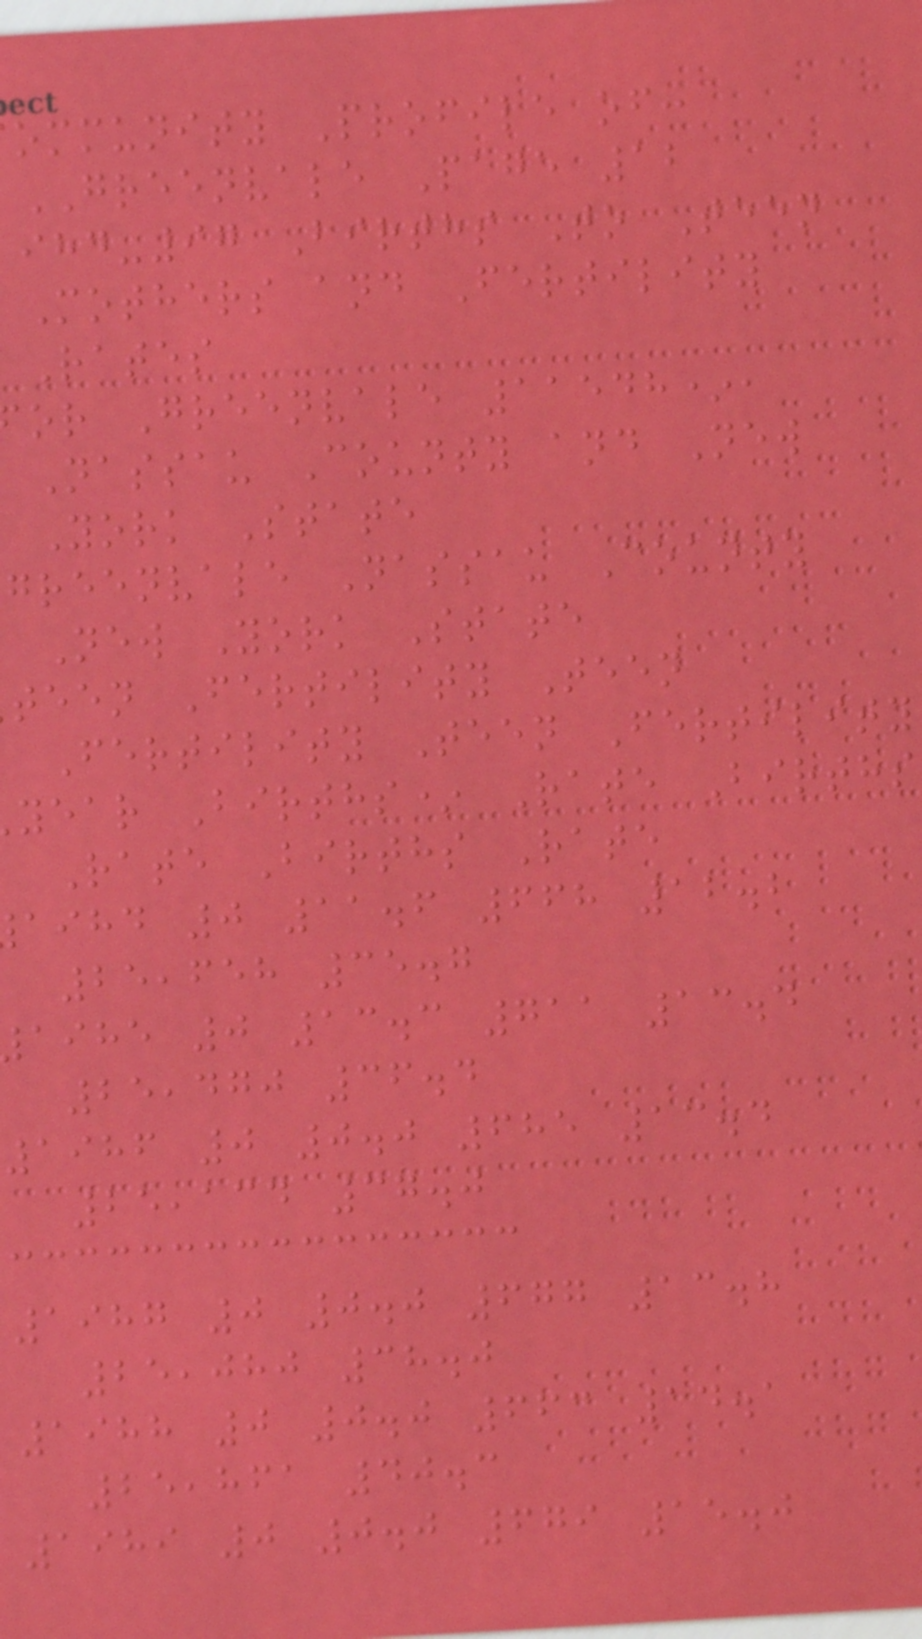ommunity Profile of:
GREENVALE Page 12
-97 Births To Teen
Mothers and Fertility
Rates
or Greenvale 11548*,
Nassau County and New
York State
greenvale Nassau County
New York State
teen Fertility Teen
Fertility Teen Fertility
year Births* Rate Births
Rate Births Rate
aihd 0 11.6 668 12.2
25,658 35.7
aihe 0 13.3 711 13.4
25,470 36.4
1986 0 0.0 685 13.4
25,134 37.0
1987 0 0.0 677 13.8
25,080 38.0
1988 0 0.0 663 14.1
25,861 40.3
1989 0 0.0 679 15.0
